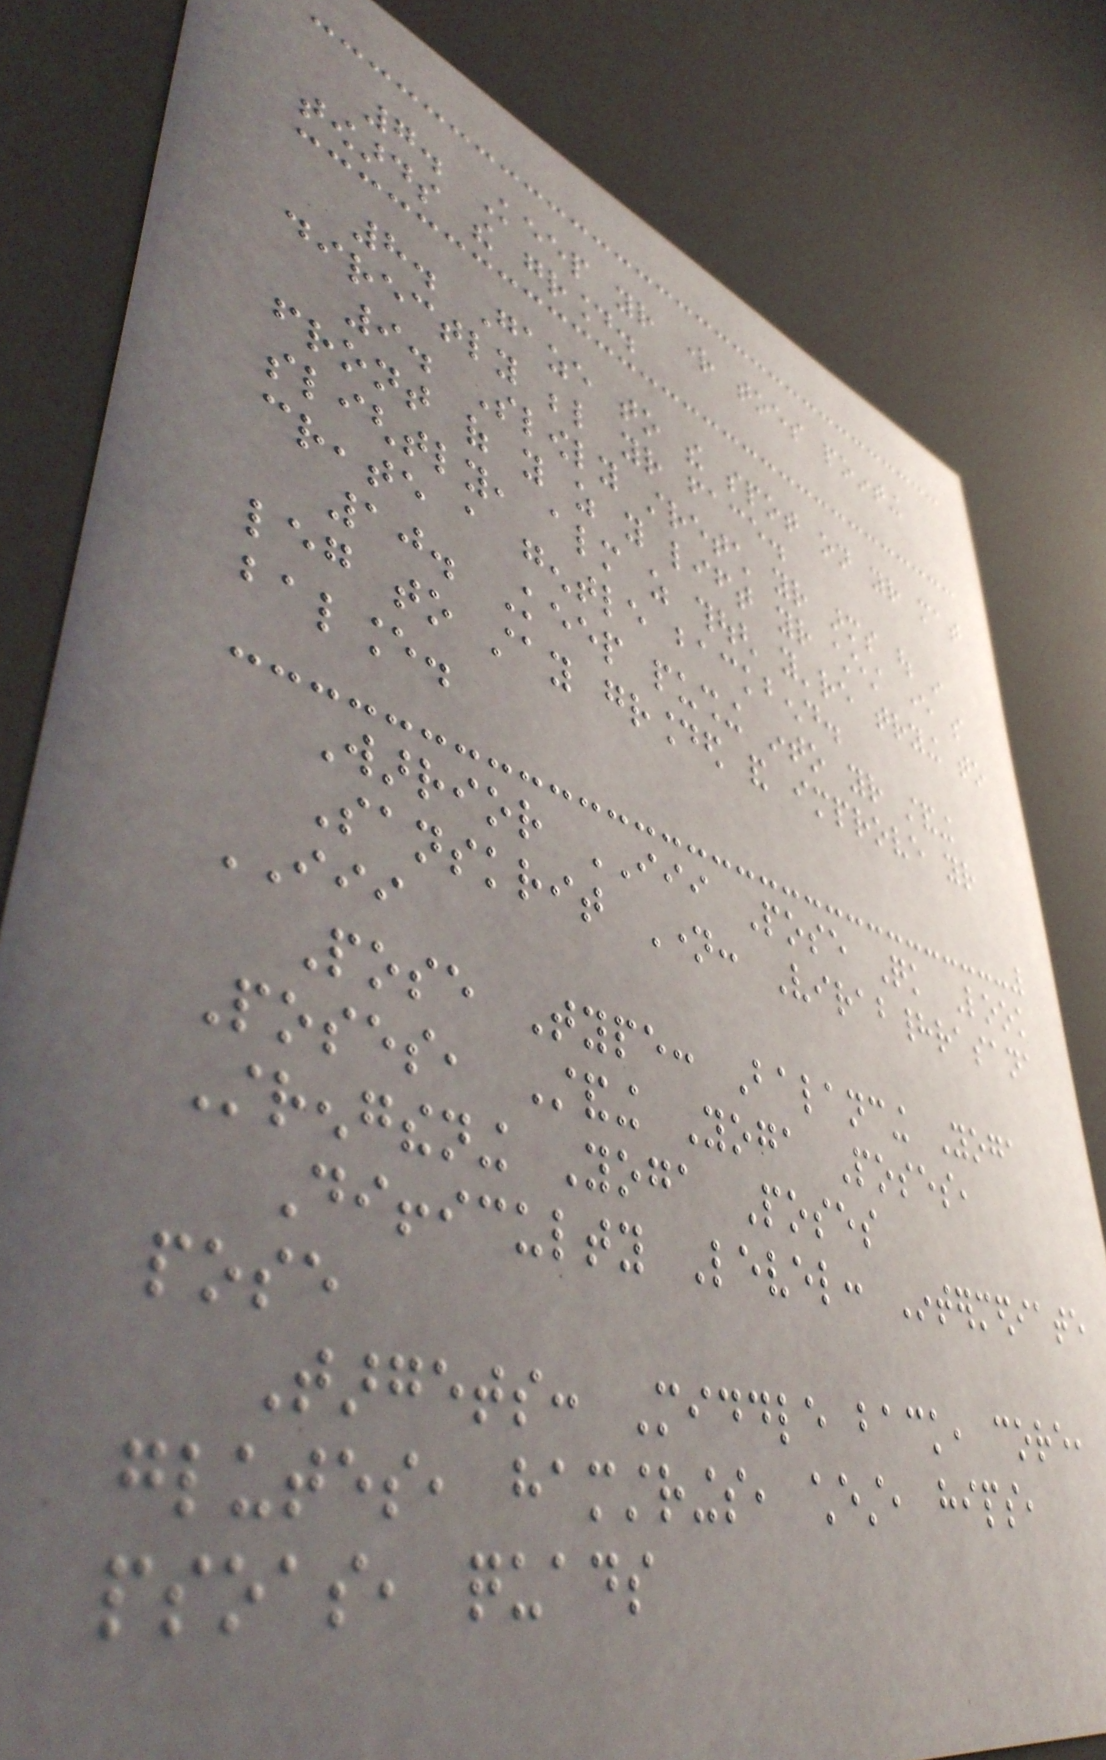7. Keep your right toes pointing
towards the ground.
8. Gaze to the spot on your mat
directly below your face.
9. Slowly stretch your arms out in
front of you as you lift your chest ever so
slightly, almost as though you're trying to
create a gentle backbend.
10. Keep pushing into your standing
leg to stay grounded and improve your
balance.
Warrior III Pose Quick Look
Sanskrit Name: Virabhadrasana
III
Pose Type: Balancing Yoga
Poses, Standing Yoga Poses,
Strengthening Yoga Poses
Difficulty Level: Intermediate
pose
Targets: Middle back, core,
glutes, hamstrings, chest, hips,
psoas, quads
